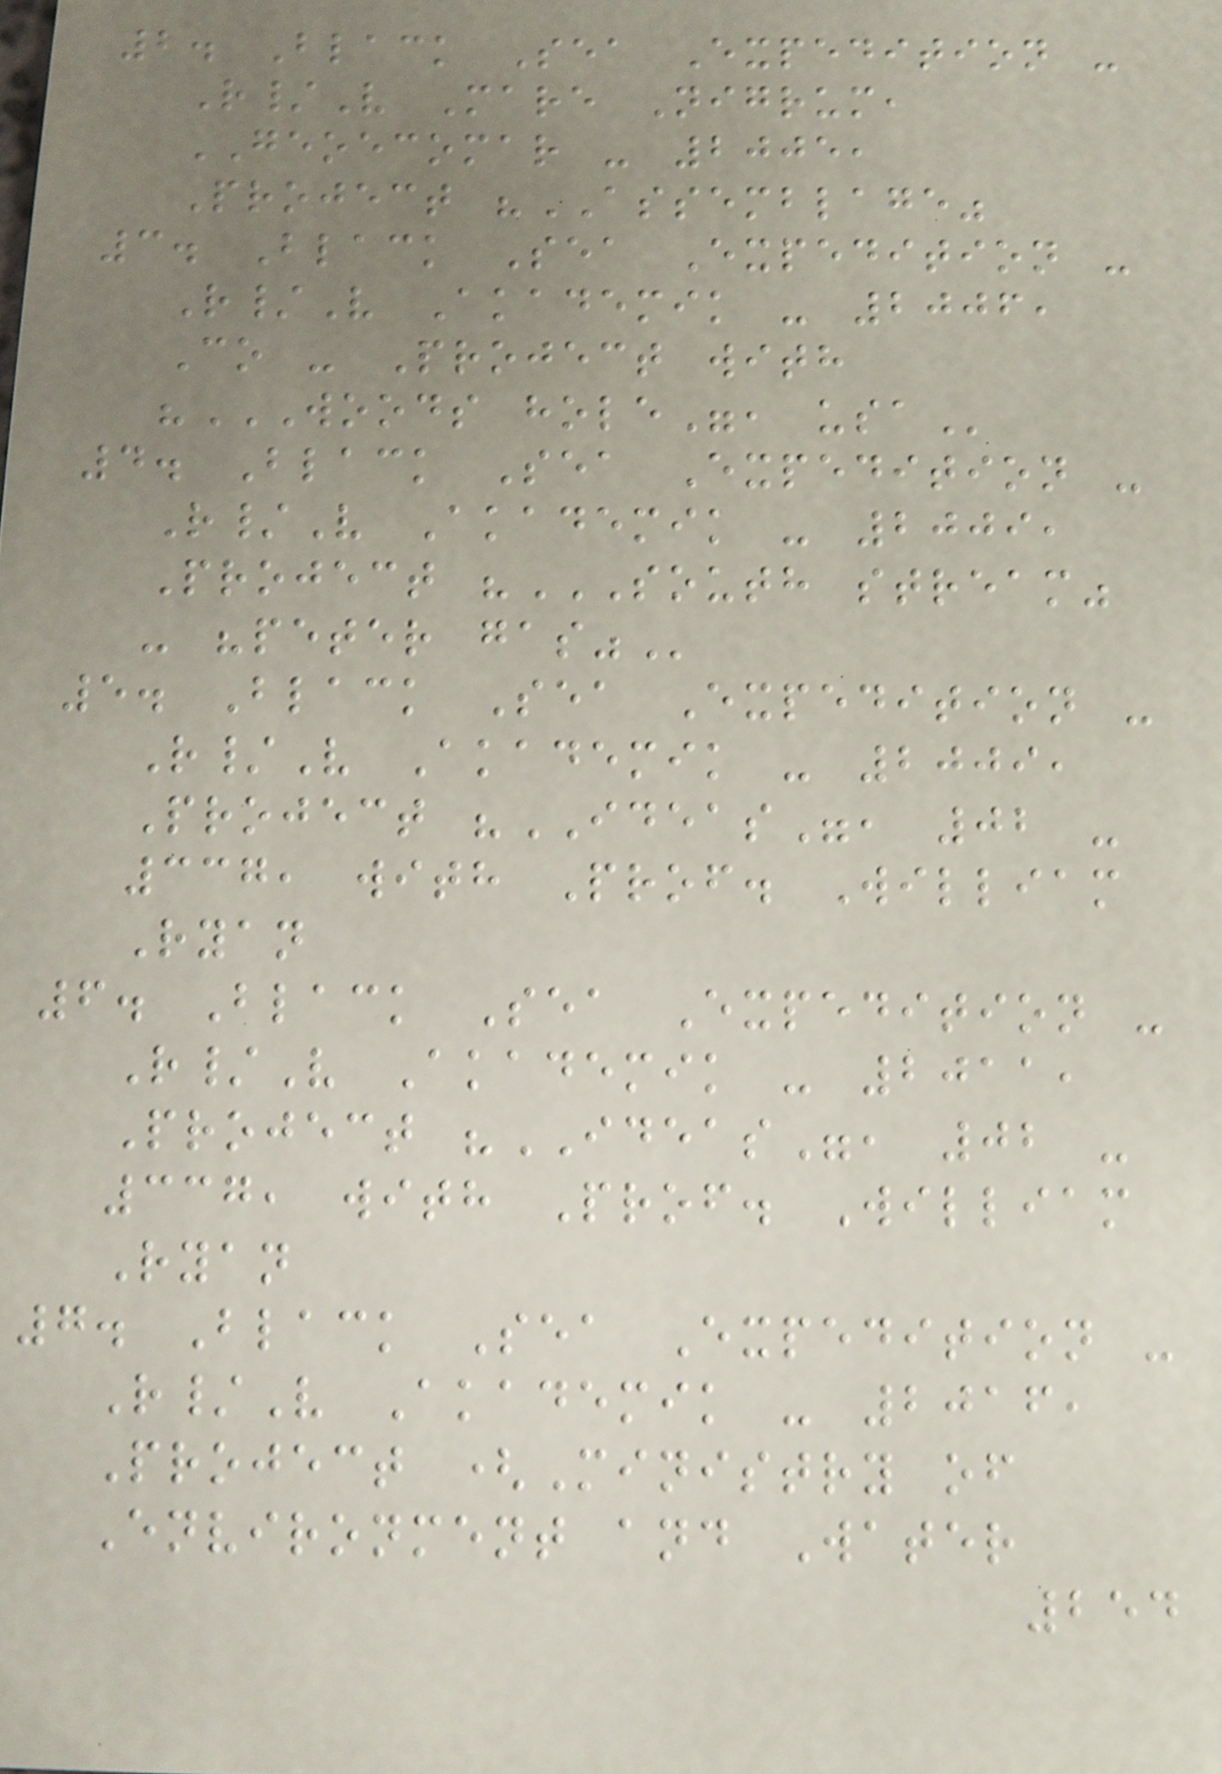2. Black Sea Expedition -
R/V Mare Nigrum,
GEOECOMAR - 2005,
Project "ASSEMBLAGE"
3. Black Sea Expedition -
R/V Akademik - 2006,
Co - Project with
"WOODS HOLE", USA
4. Black Sea Expedition -
R/V Akademik - 2009,
Project "SOUTH STREAM"
- "PETER GAS"
5. Black Sea Expedition -
R/V Akademik - 2009,
Project "IDEAS", 02 -
337, with Prof. William
Ryan
6. Black Sea Expedition -
R/V Akademik - 2011,
Project "IDEAS", 02 -
337, with Prof. William
Ryan
7. Black Sea Expedition -
R/V Akademik - 2016,
Project (Ministry of
Environment and Water
254
